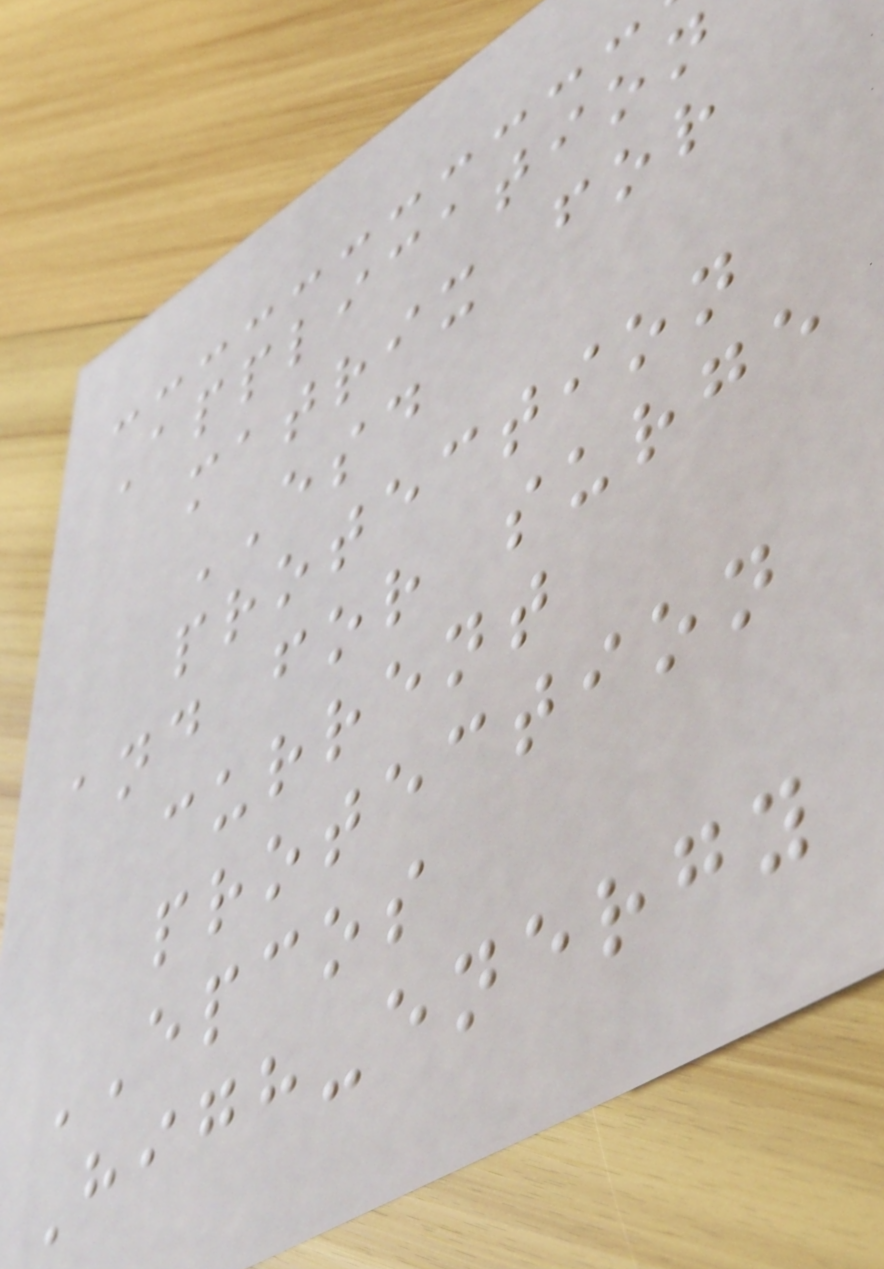Application
matrix for
ESD
protection
and for surge
current
protection
EPCOS
High-energy
